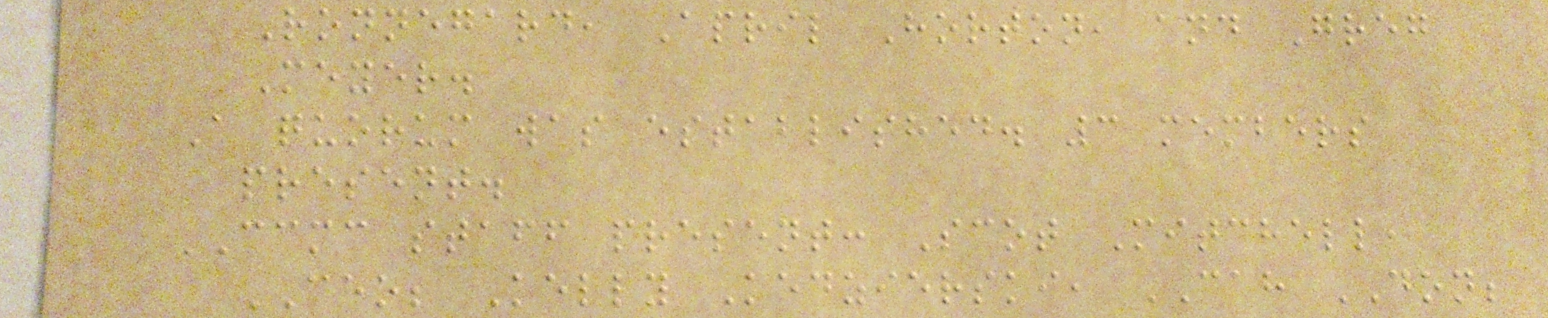Ronnegard, April Horton, and Greg
Meyer.
A quorum was established. 3 members
present.
CCMC staff present: Scot Mitchell,
CEO; Kelly Kedzierski, CAH DON;
